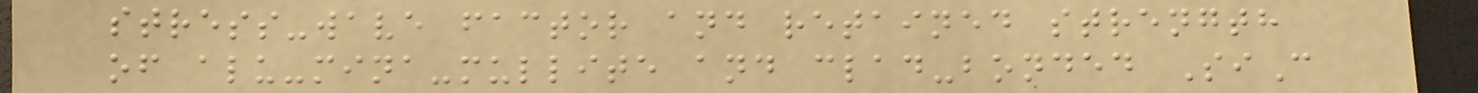stress-wave factor and retained strength
of alu-mina-mullite and clad-bonded SiC
